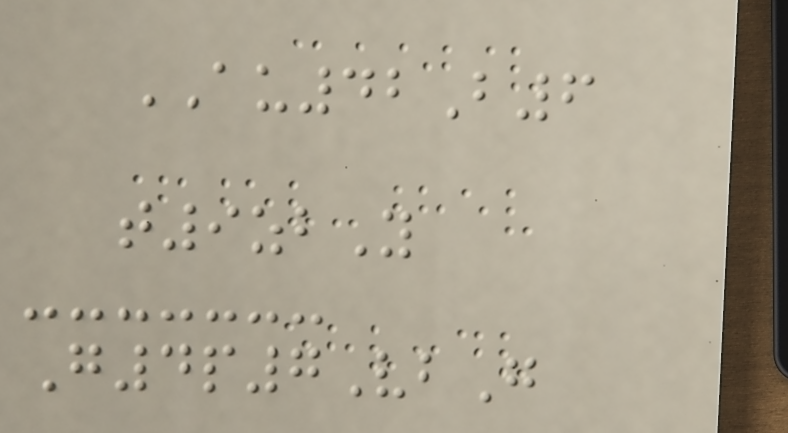AU42B6
t9zbY
G4p7VbG
